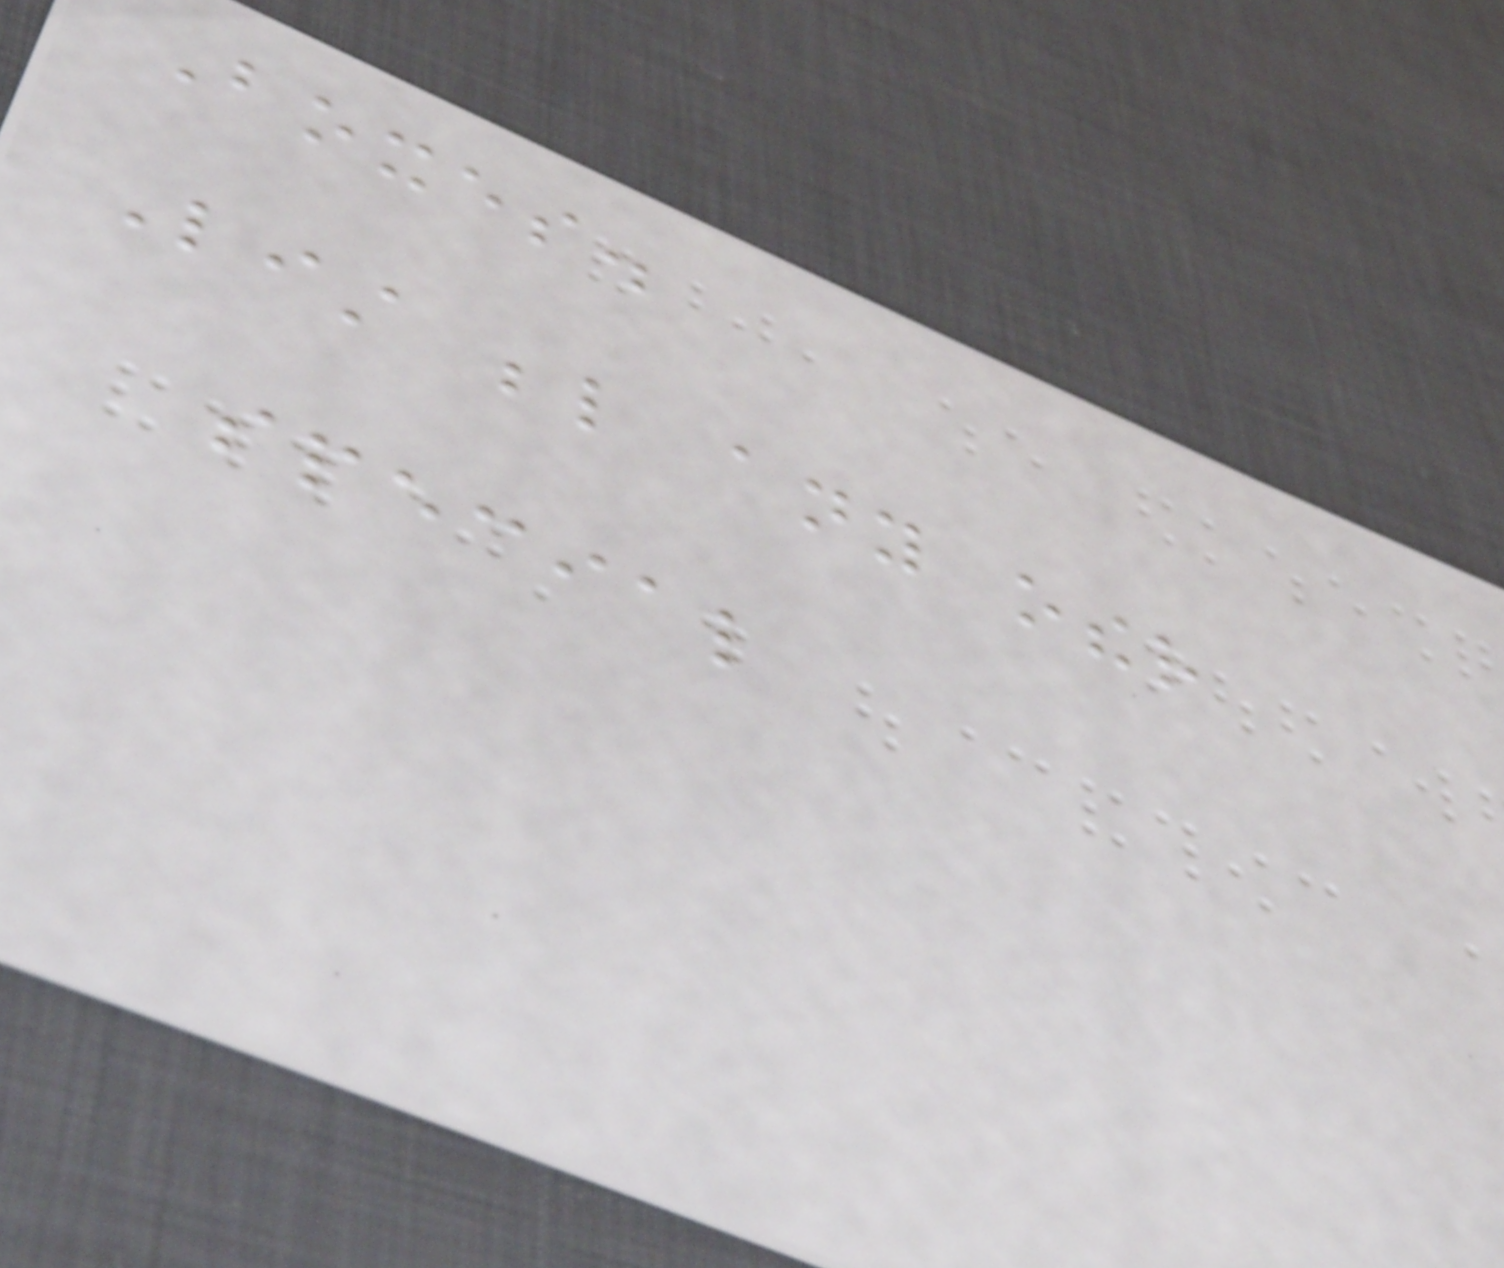Boxes.
List below any other
special
